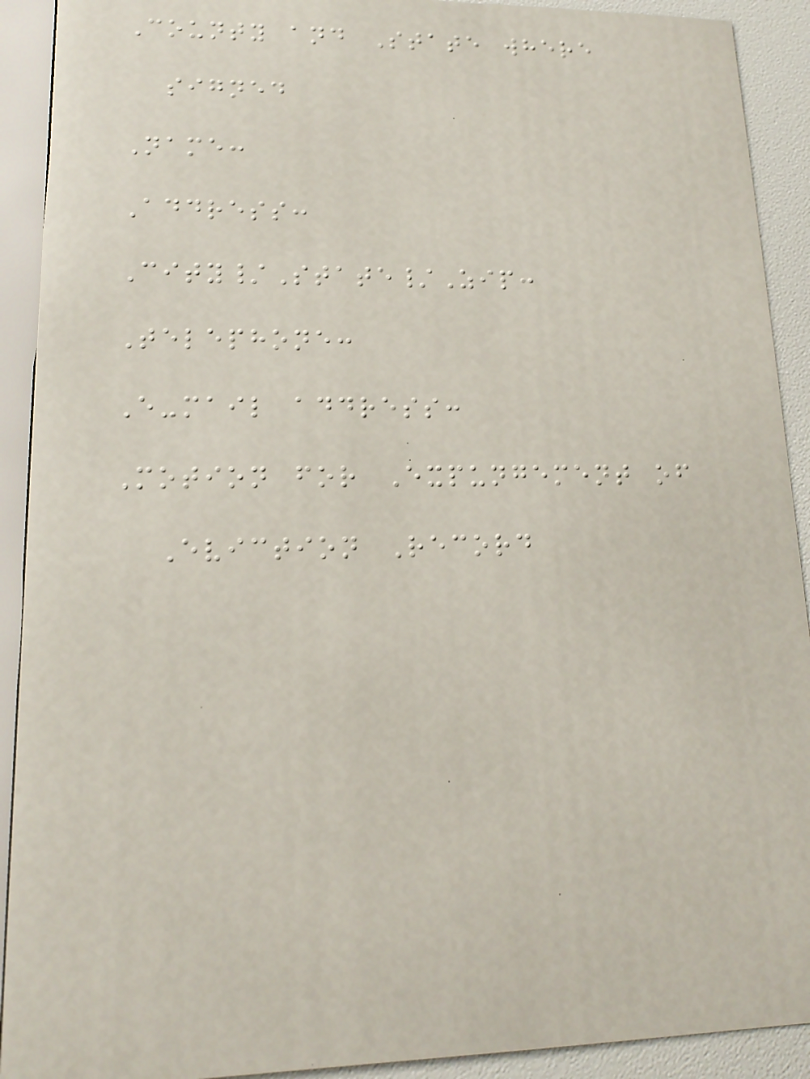County and State where
signed
Name:
Address:
City/State/Zip:
Telephone:
E-mail address:
Motion for Expungement of
Eviction Record
